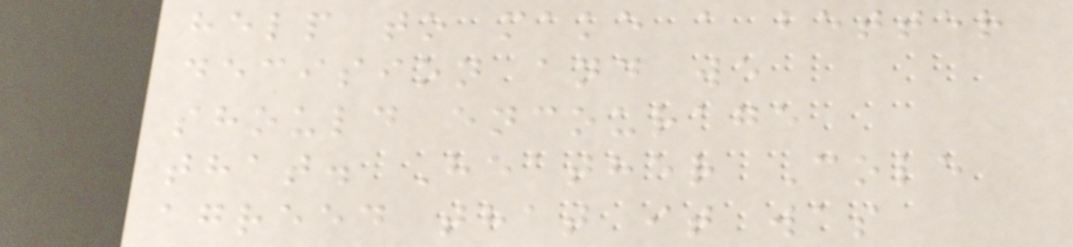help to make a better
decision and we
should encourage
that. Heather Cole
agreed that it was
